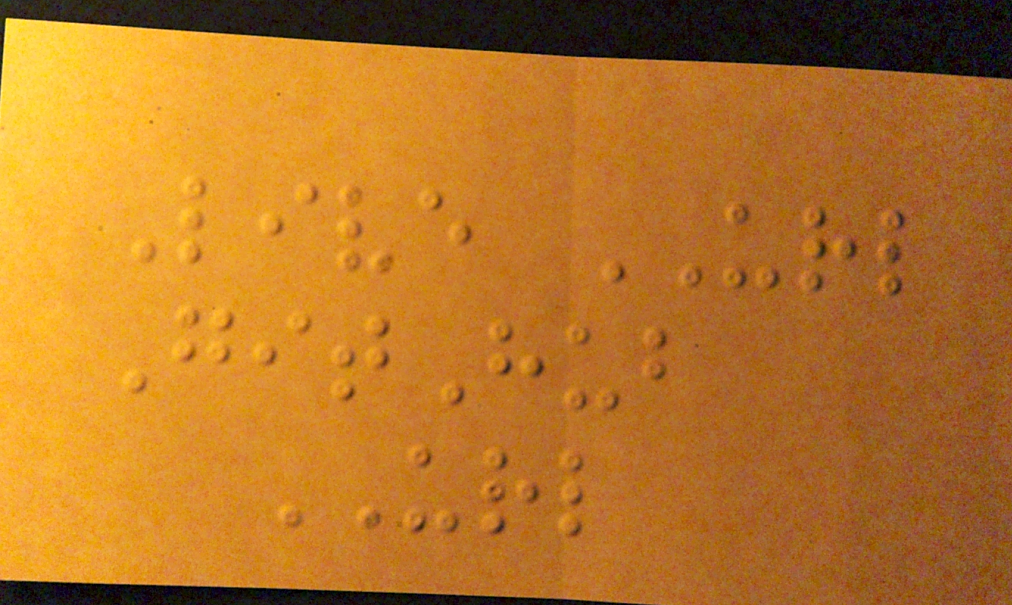Live URL
GitHub
URL
